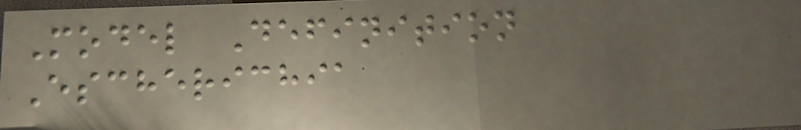Model Definition
Escherichia
